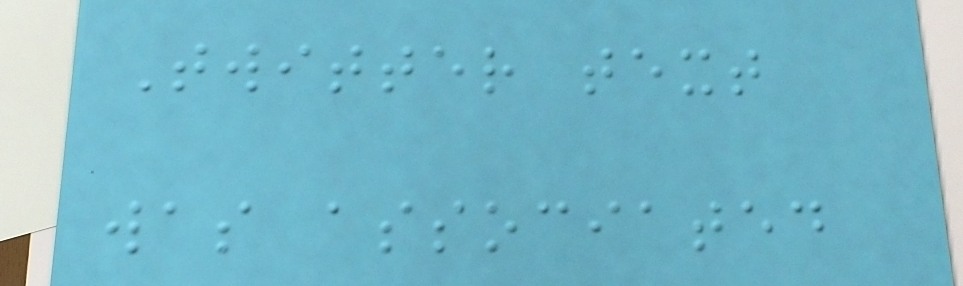Twitter text
was associated
